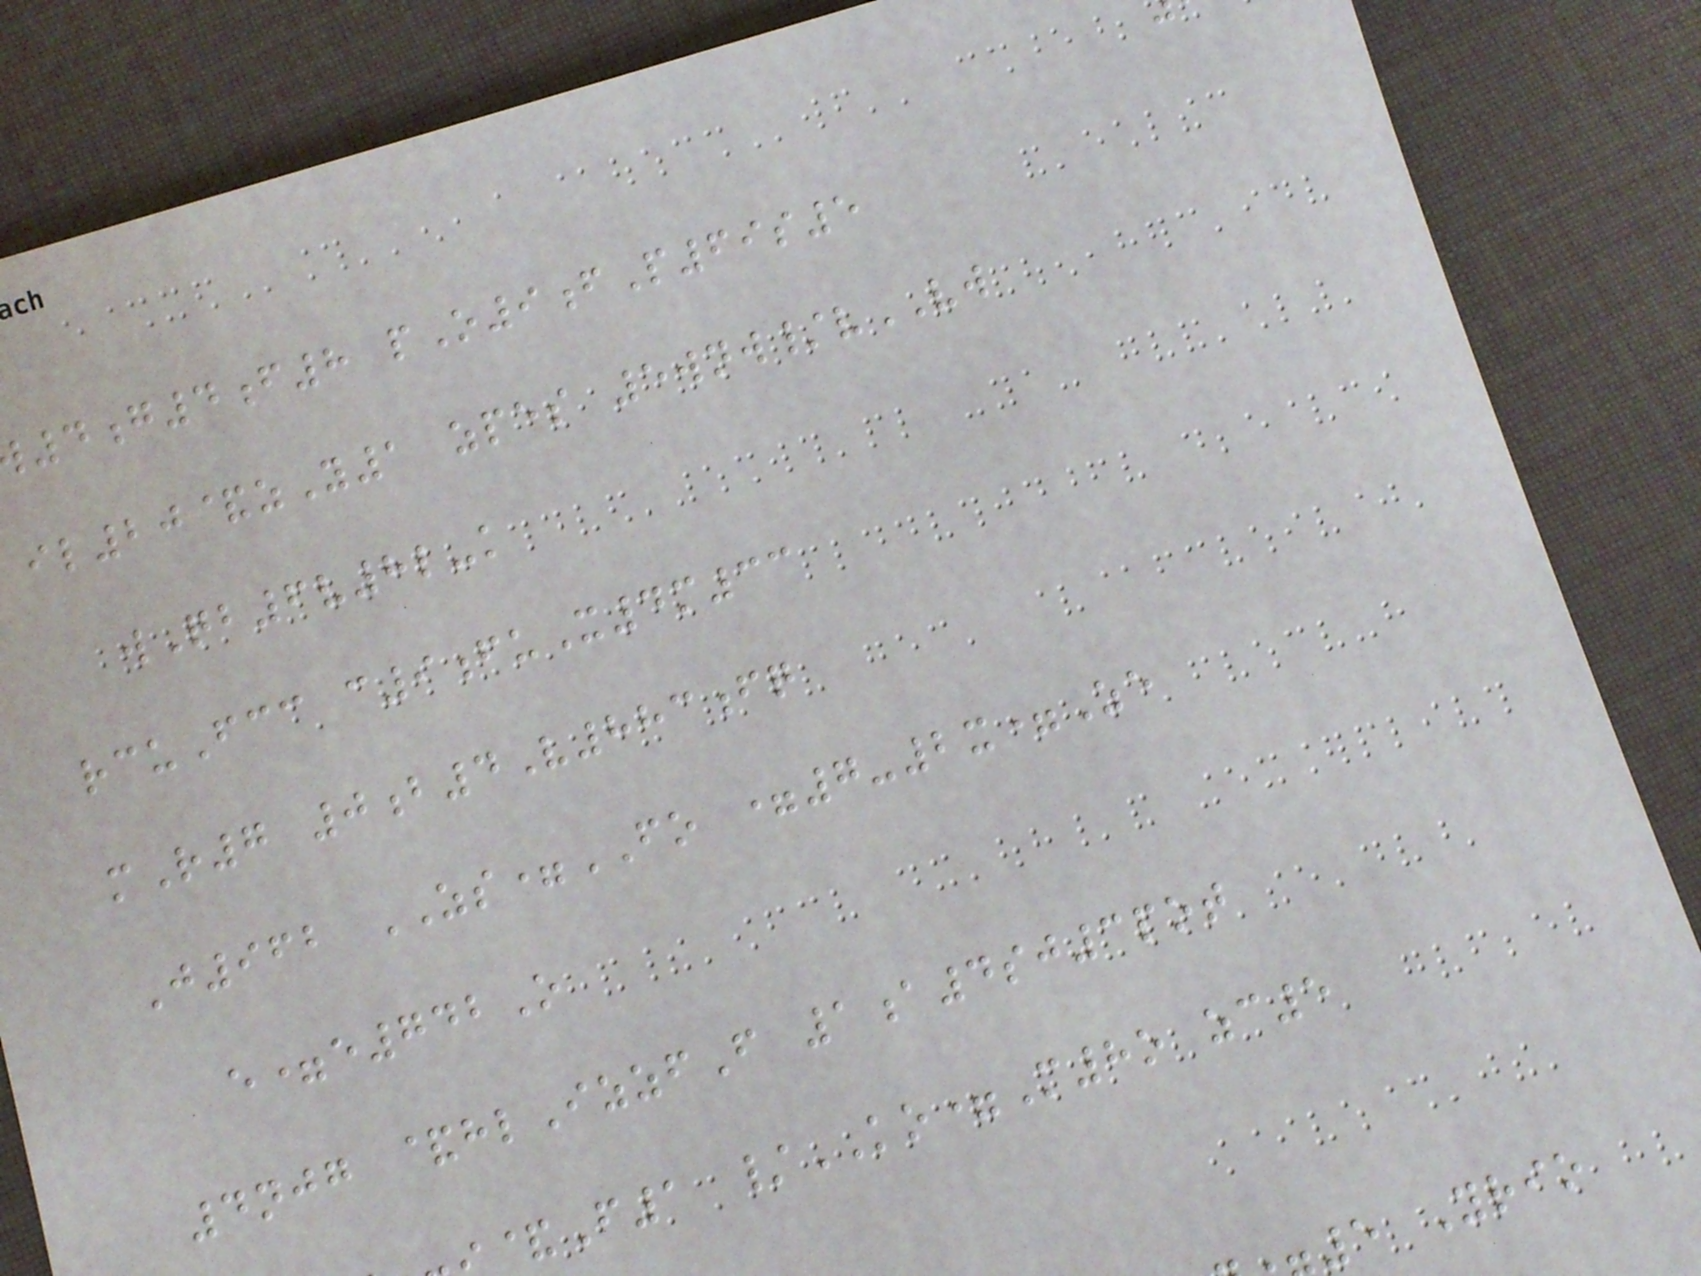4g4f8 pO9fP69s5
il20&zY1 zpes 5wnw/vVW
wQb6v8l-k
rcuFcc c9fuX4m33
mR7 0b4V883fq
J962 ZS=FO =7-2x=Ze
e=e742O
4njg &hlIzzfF 1a4sj3pot
&F1 /KO=M8o zc5
